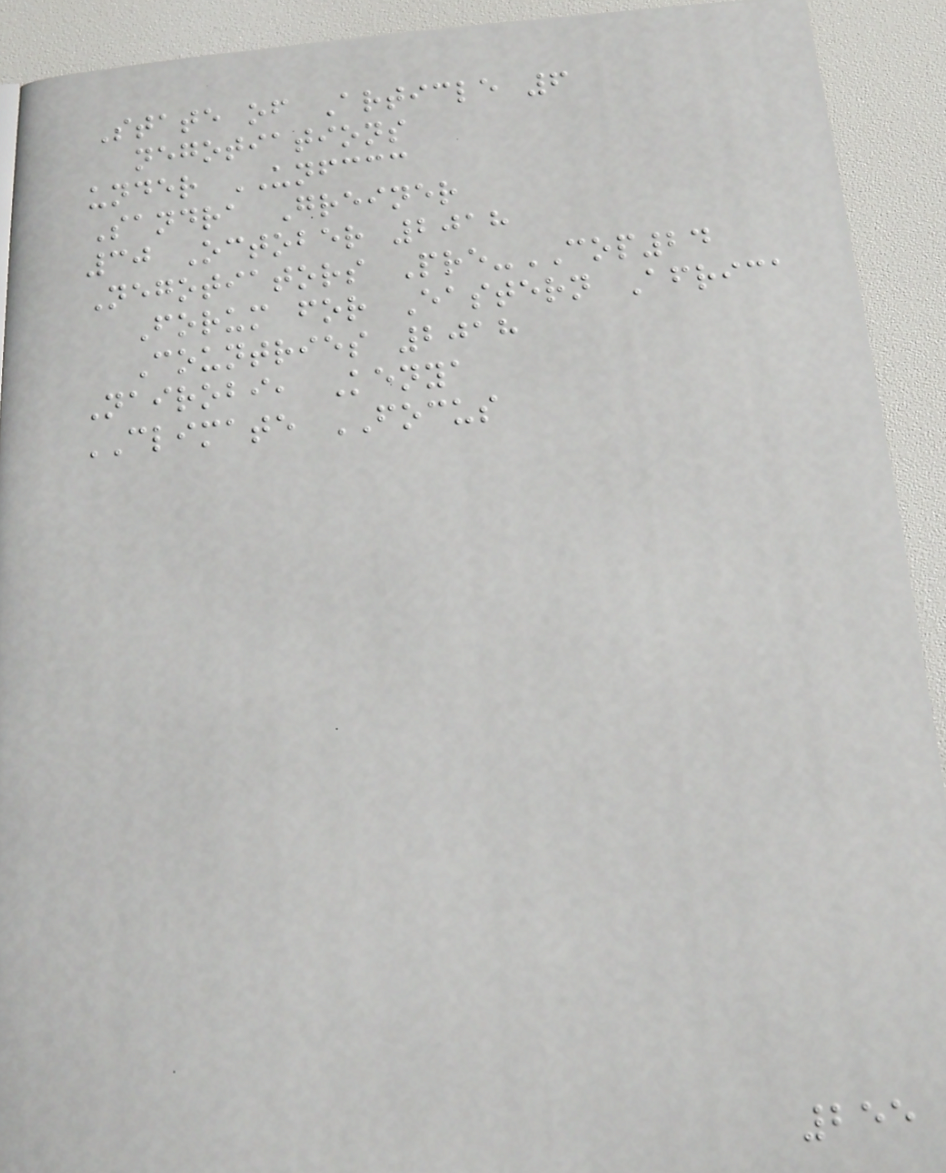State of Article 6
negotiations
under UNFCCC
Sandra Greiner
30 October 2018
Negotiators Pre-COP24
Forum for Eastern Africa
Countries 2018
Nairobi, Kenya
CLIMATE FOCUS
255
